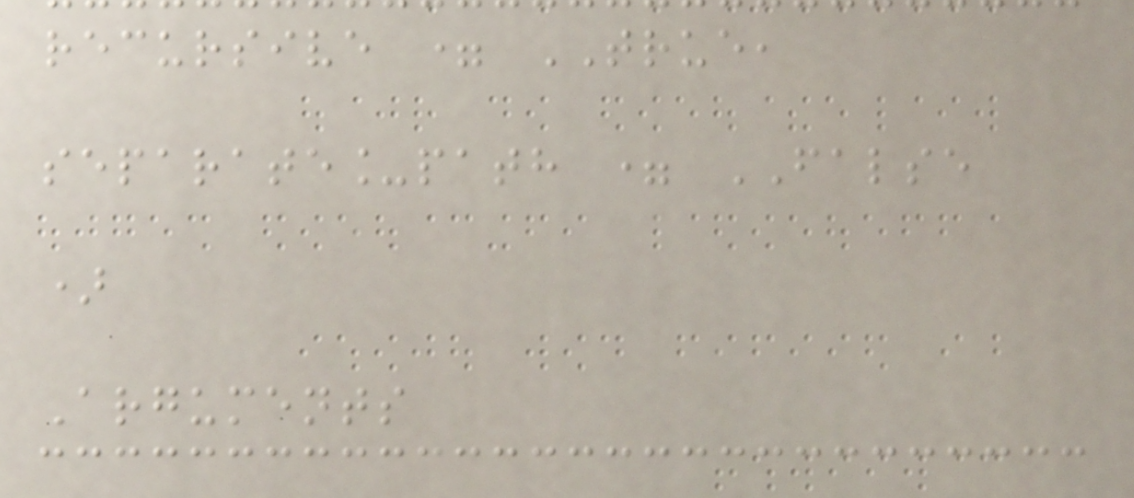recursive = TRUE,
separate_path = FALSE
)
Arguments
